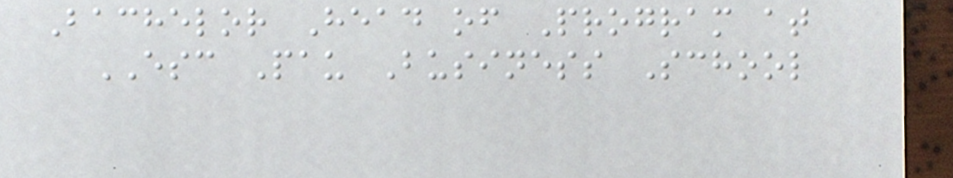Bachelor Head of Program at
ESC Pau Business School
